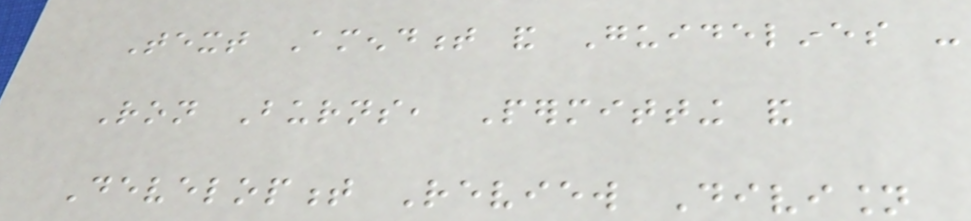Text Amendment and Guidelines -
Ron Burns, Permitting and
Development Review Division
